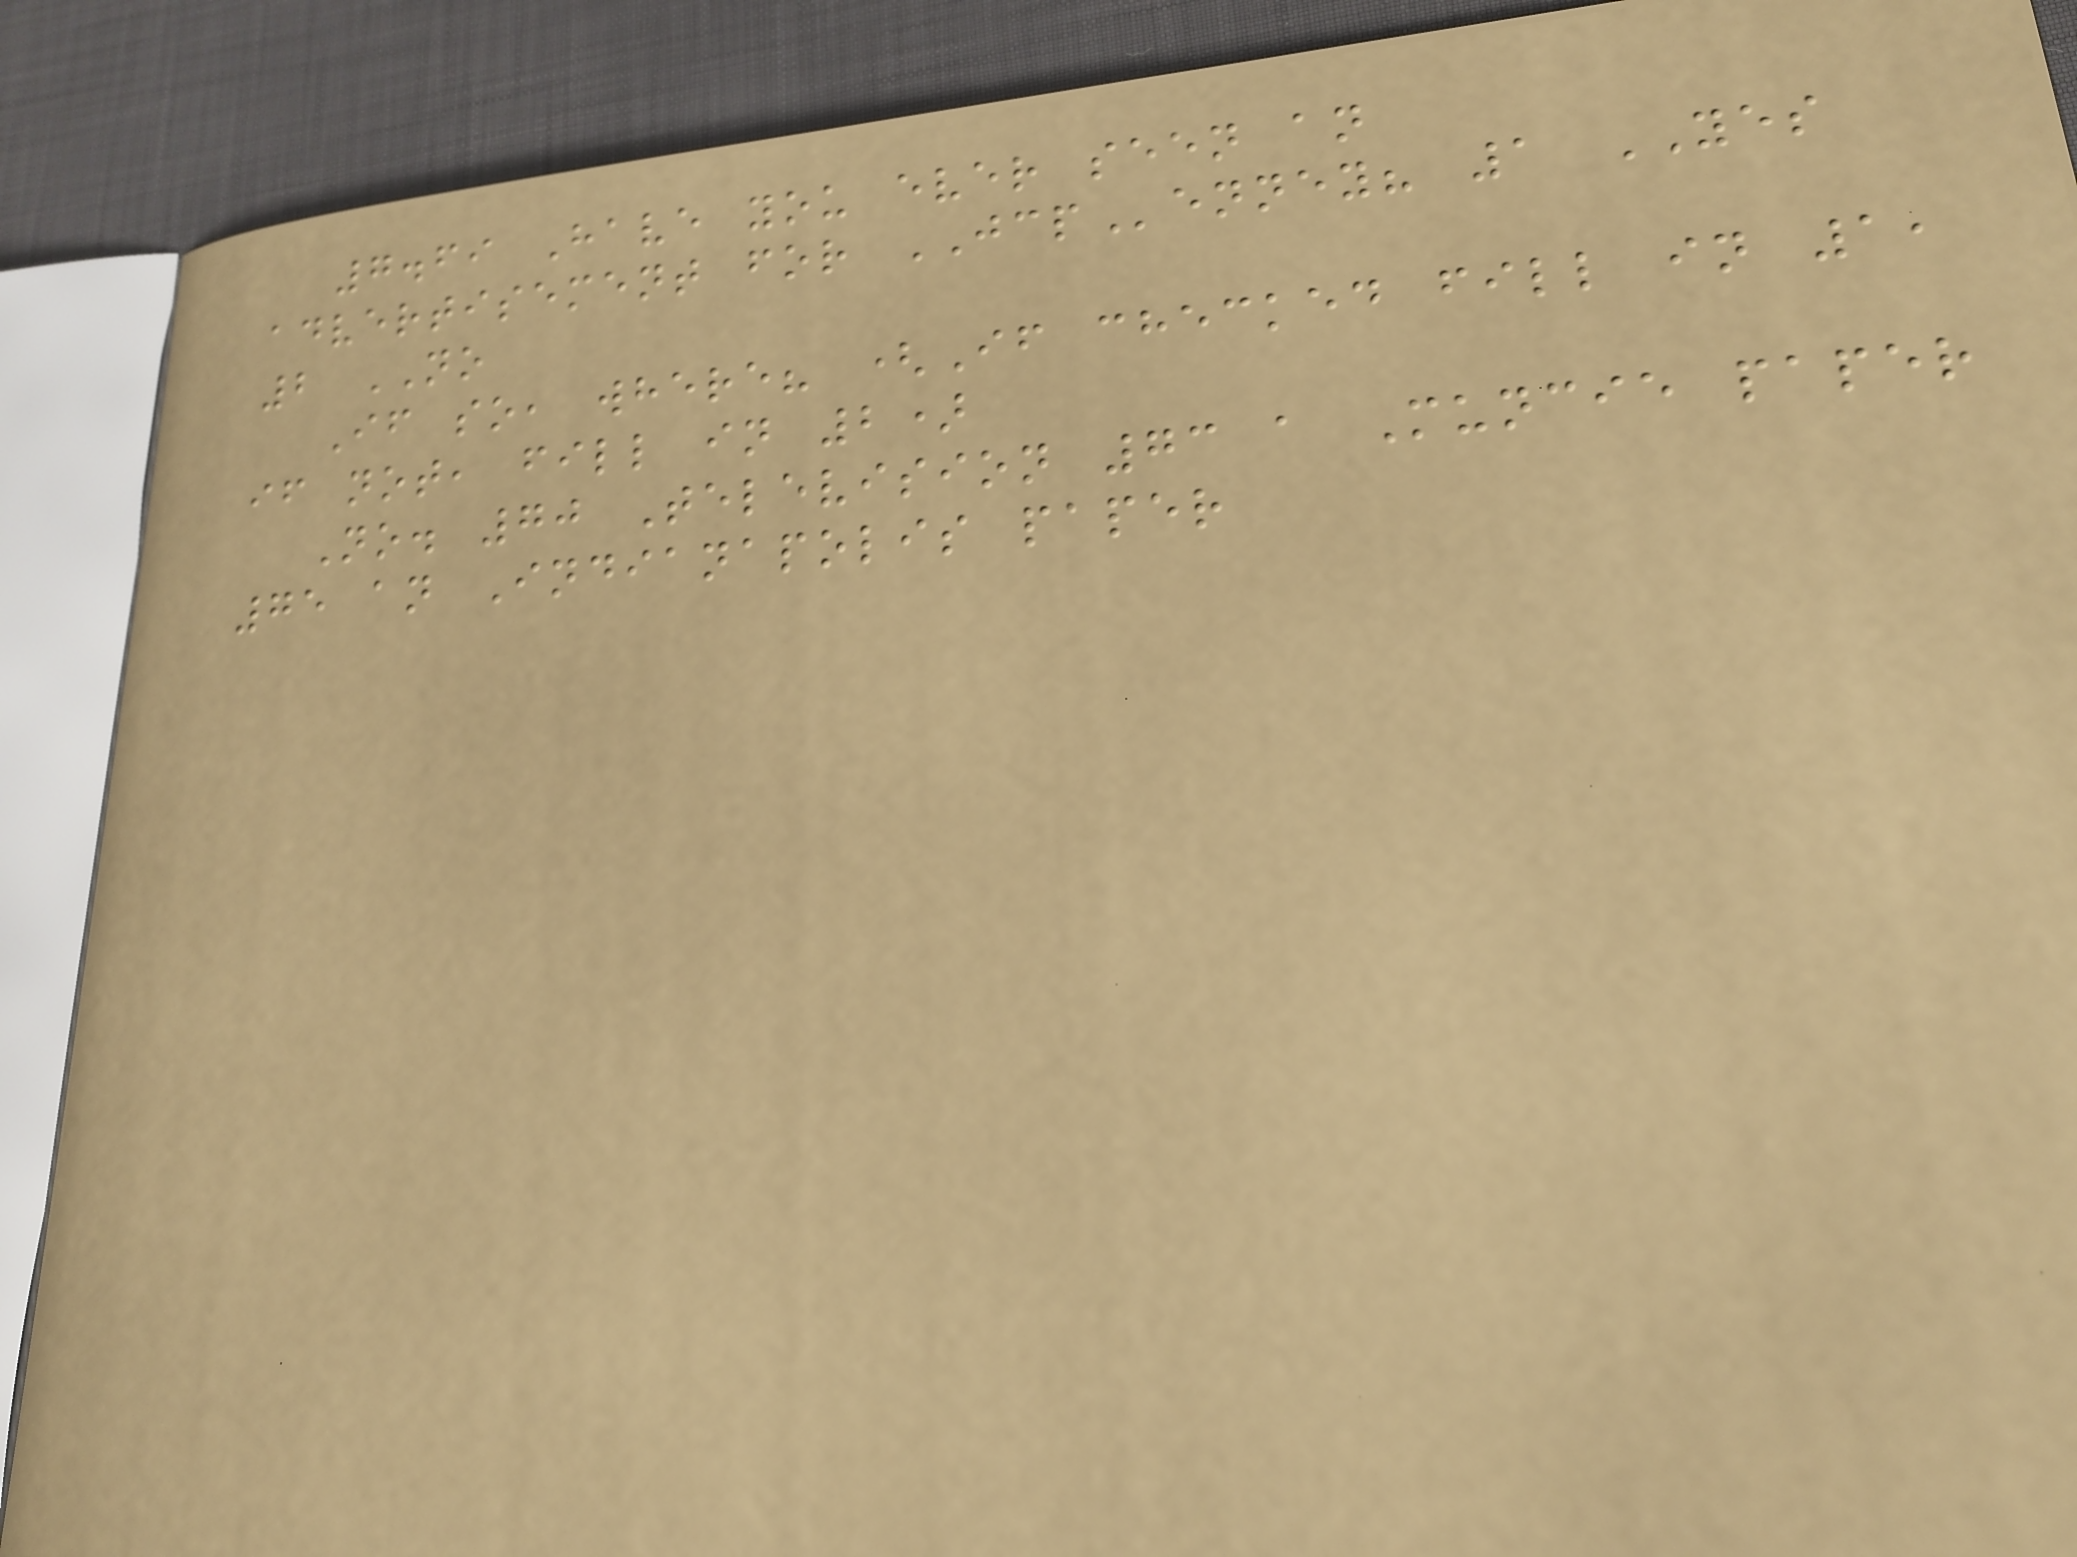7.69 Have you ever seen an
advertisement for JCPenney? 1 YES
2 NO
If so, where? (If checked fill in 1,
if not, fill in 2)
No. 70 Television 73 a Muncie paper
75 an Indianapolis paper
